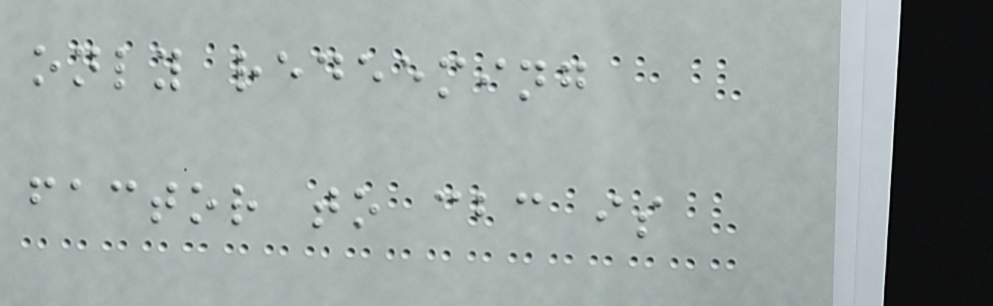only redeeming
factor to cbc is
